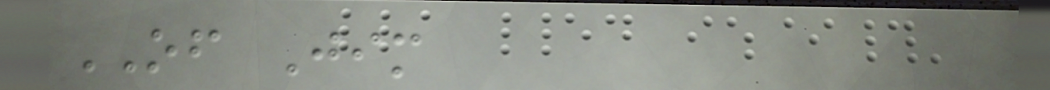OF Jim
